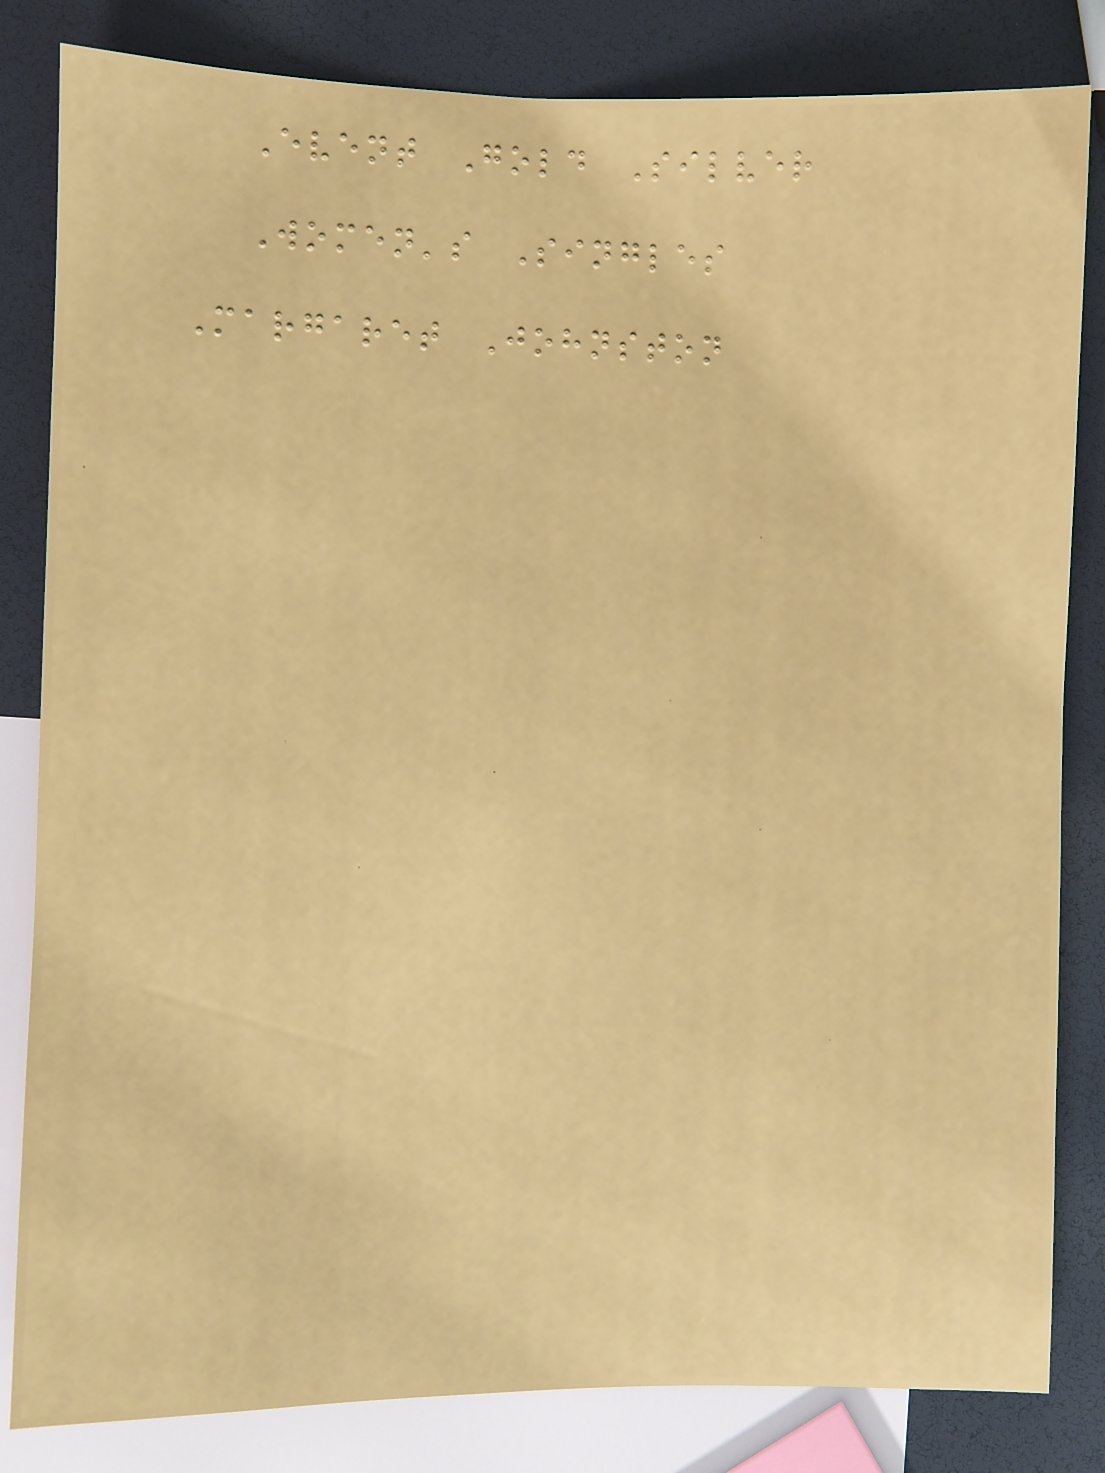Event Gold Silver
Women's Singles
Margaret Johnston
